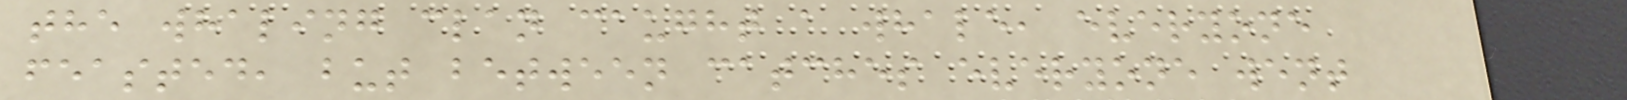the whaling clan caught a whale, everyone
feasted, but between catches everyone went
